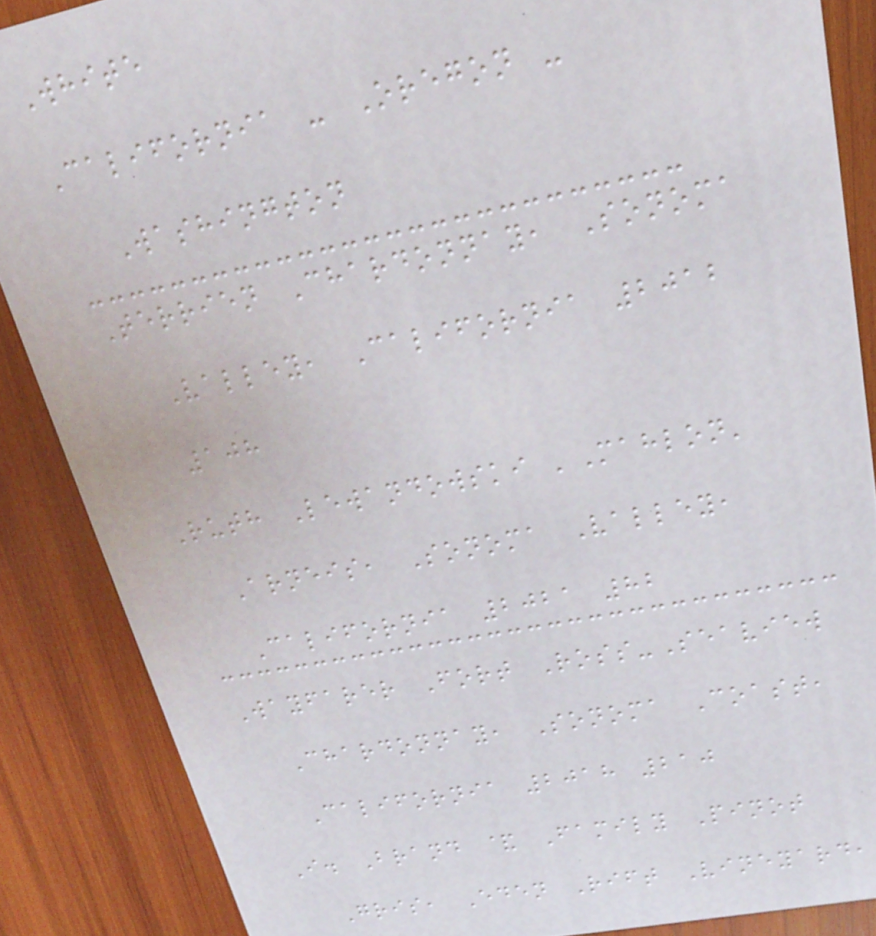White
California - Oregon -
Washington
Terrien Chardonnay, Sonoma
Valley, California 2012
108
Ruth Lewandowski 'Mahlon'
Arneis, Sonoma Valley,
California 2021 82
Wayfarer Fort Ross-Seaview
Chardonnay, Sonoma Coast,
California 2018 210
I. Brand & Family Pinot
Gris, Eden Rift Vineyard,
